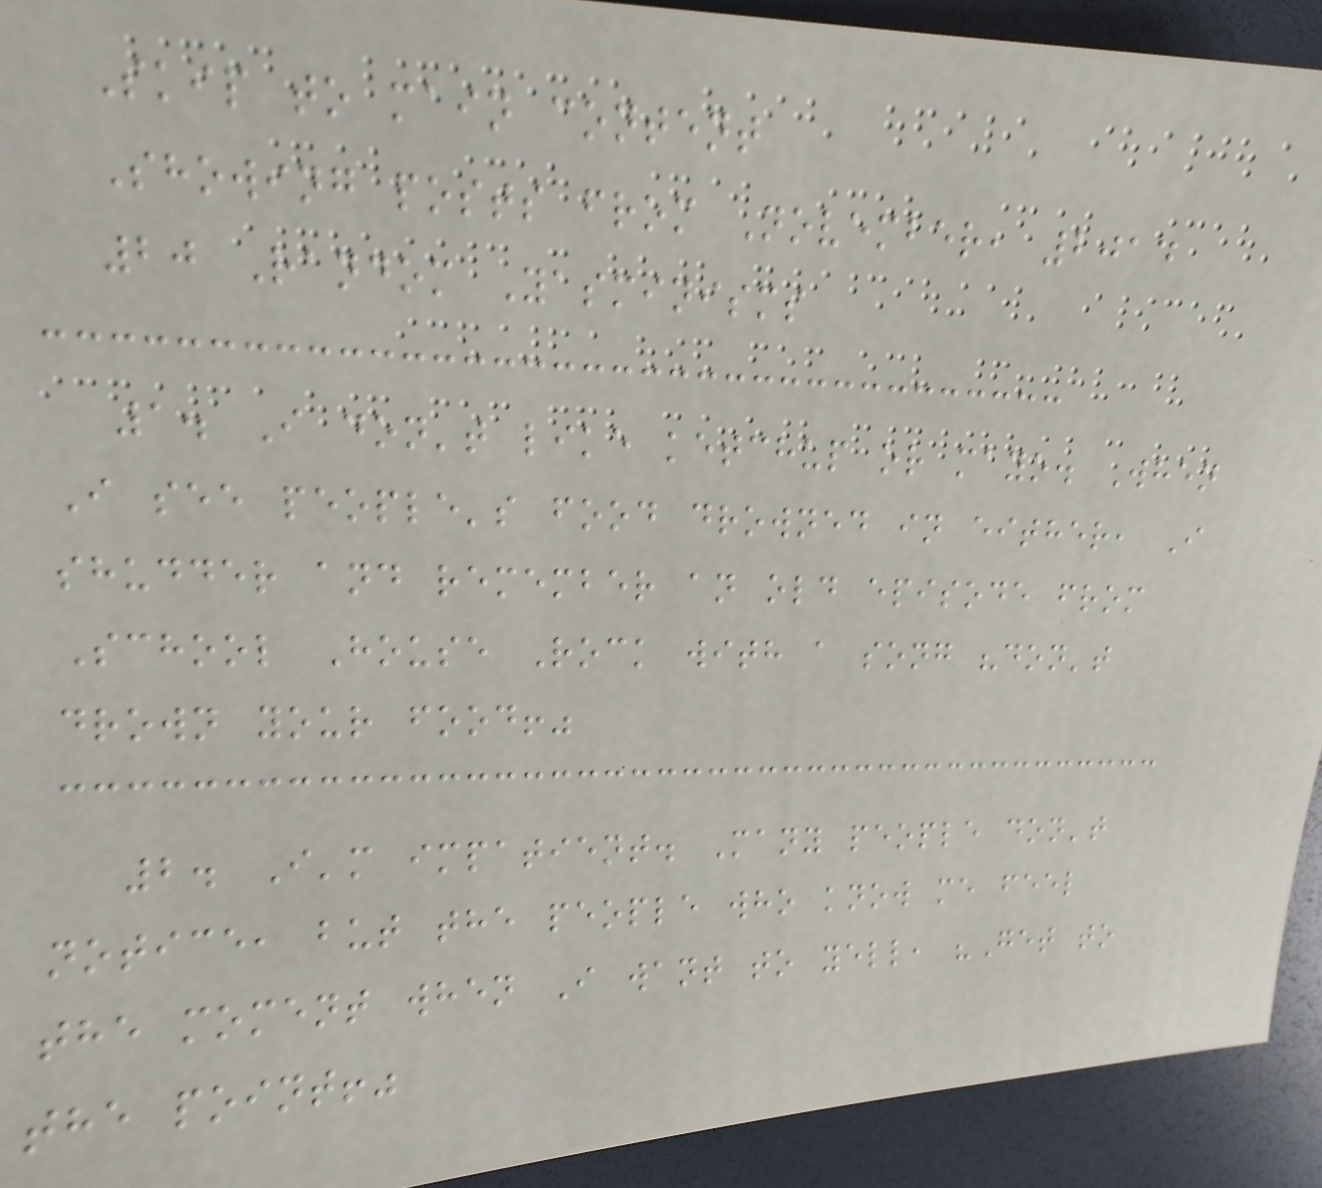Skip to main content
Showing posts from November, 2014
20 Random Yasminisms
1. I don't like ketchup or mayo. When
I see people's food drowned in either, I
shudder and remember an old episode from
School House Rock with a song "don't
drown your food!"
2. I'm impatient. Many people don't
notice, but the people who know me feel
the moment when I want to yell, "Get to
the point!"
